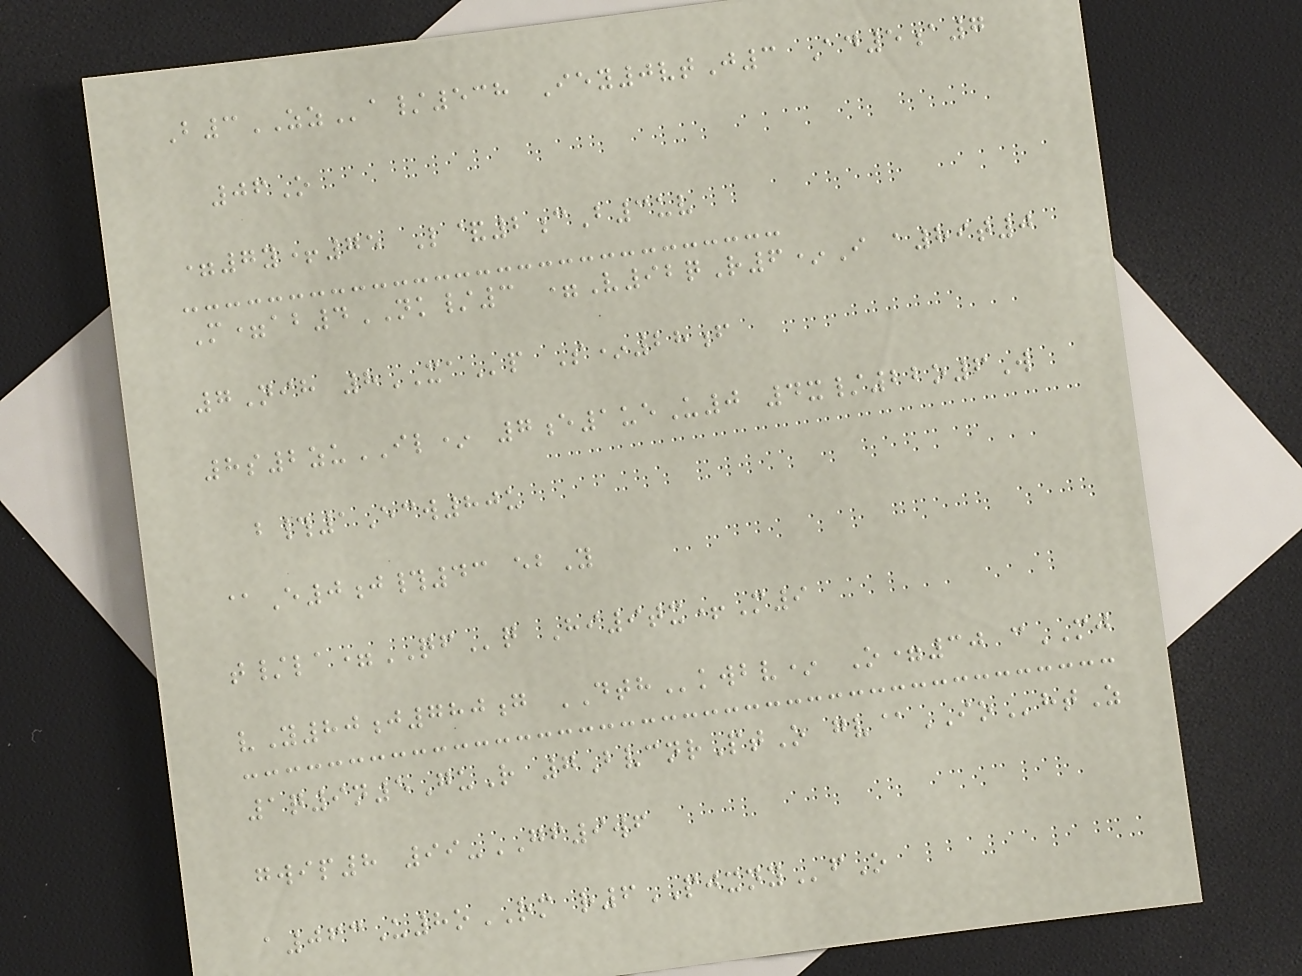B3ZZa/538 Iey0vtJ3 Ad5a7
06O
=7y+75 L&2cB3uv
M=ab4NK/3 =V92qR6*I a89t0
7Nih 8XAp S*28f
8s2zuIL* 7e1ueU0 4x/22o6W
b#1Ecw80u
@E0j#43 ebY
t/la=QFq Hi9tx+M9
vY80j780g DTHkwbv* O=30 cMJ
1q9n5GuR 7BvcnrPtO gv@IOhtZ
gwip8 99-GF9wf
a063U8oRM r6PJXNYfO
